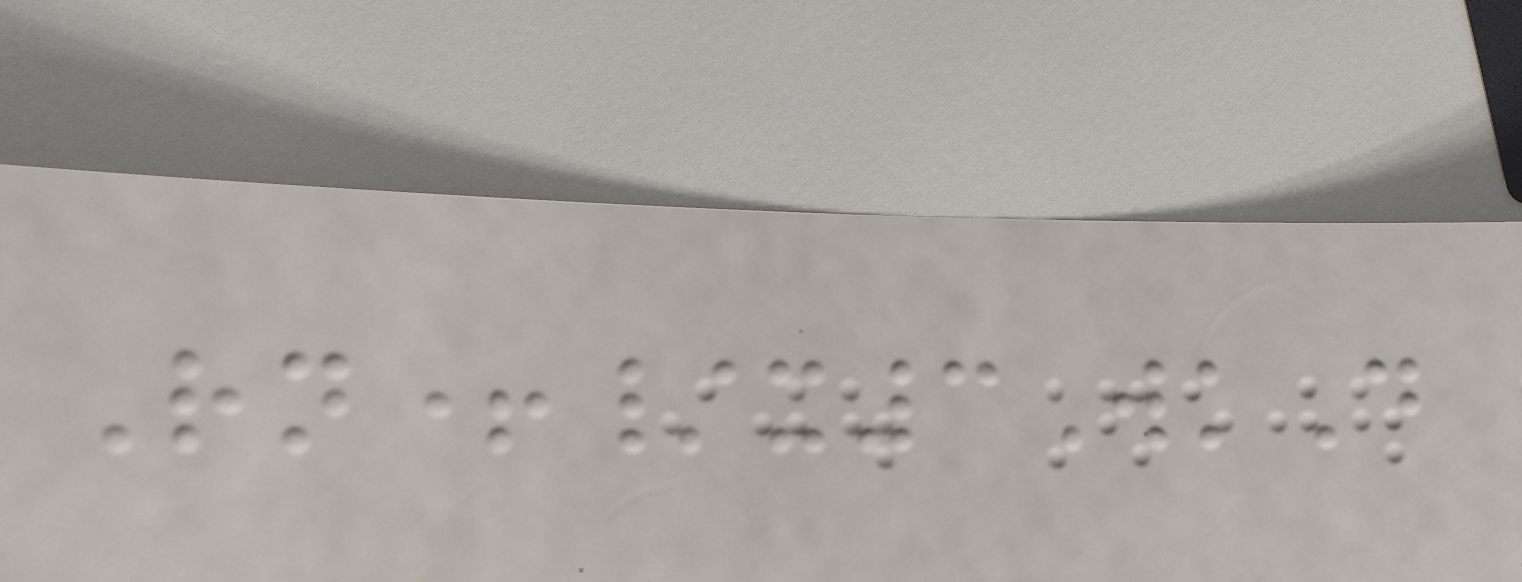Rn+/x3WkD
